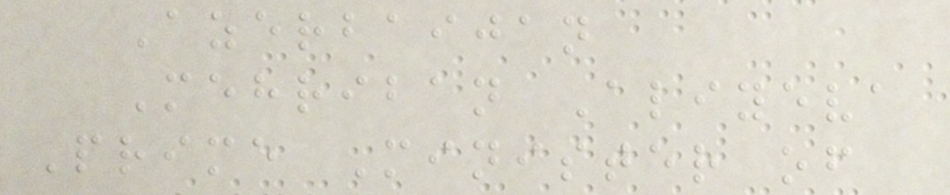Azerbaijan
Mehriban Aliyeva
Prime Minister of
